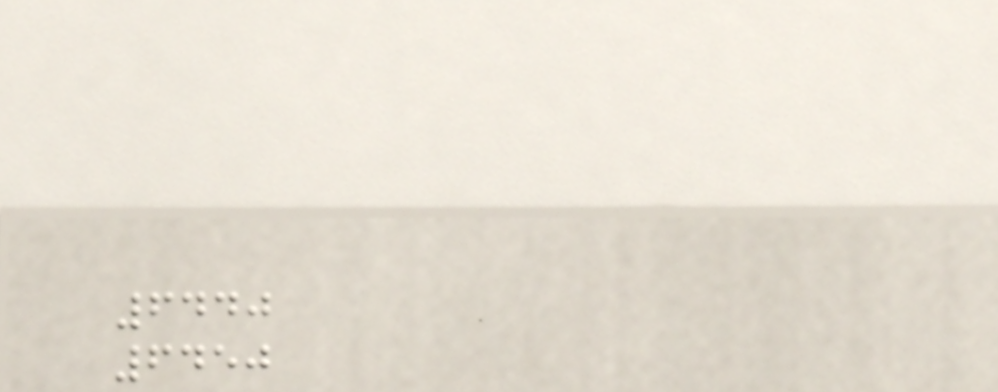6440
6450
